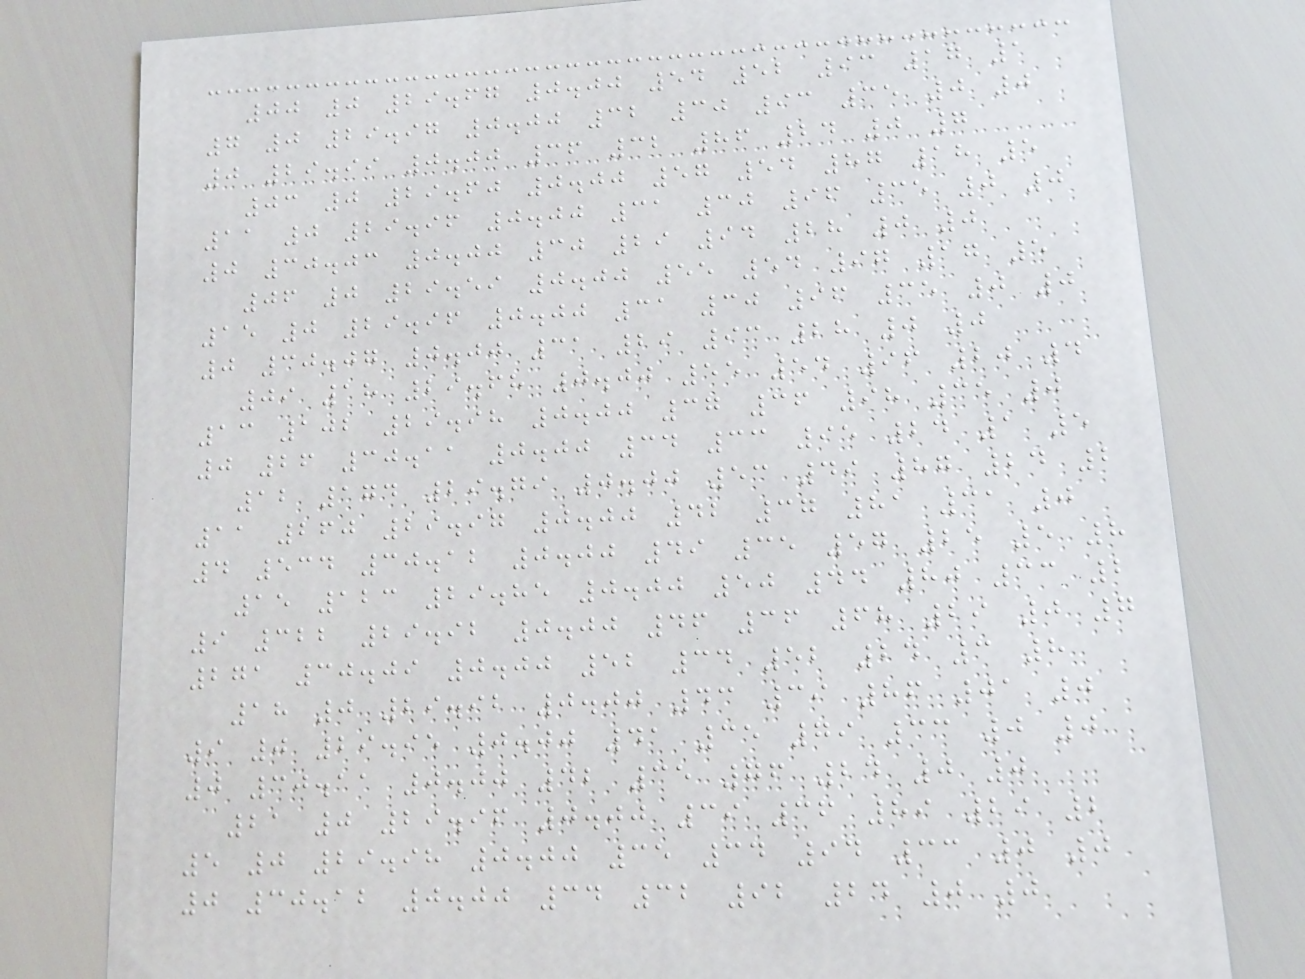00 0 29.67 0.00 54 52 93 17 1
7 0 29.97 0.00 32 30 93 35 0 0
0 29.99 0.00 36 32 86 24 0 7
03 0 29.60 0.00 57 54 87 18 5
11 0 29.96 0.00 31 30 96 35 0 0
0 30.03 0.00 30 29 94 28 0 0
06 0 29.59 0.00 55 54 97 17 5
15 0 29.96 0.00 31 30 96 35 0 0
0 30.07 0.00 31 29 93 28 0 0
09 18 29.68 0.00 55 54 96 20 4
13 102 29.98 0.00 37 36 98 35 0
0 26 30.11 0.00 34 33 95 24 1 5
12 174 29.79 0.00 53 49 87 24 2
11 260 29.97 0.00 42 37 81 31 0
4 534 30.12 0.00 49 35 57 25 5 8
15 123 29.85 0.00 50 44 80 33 2
9 322 29.92 0.00 46 36 68 29 0 7
271 30.09 0.00 52 34 52 24 3 8
18 0 29.92 0.00 43 39 86 01 0
9 0 29.95 0.00 41 35 79 33 0 0
0 30.11 0.00 42 35 76 24 0 0
21 0 29.96 0.00 39 36 89 29 2
5 0 29.98 0.00 35 34 94 33 0 0
0 30.12 0.00 34 32 92 24 0 0
